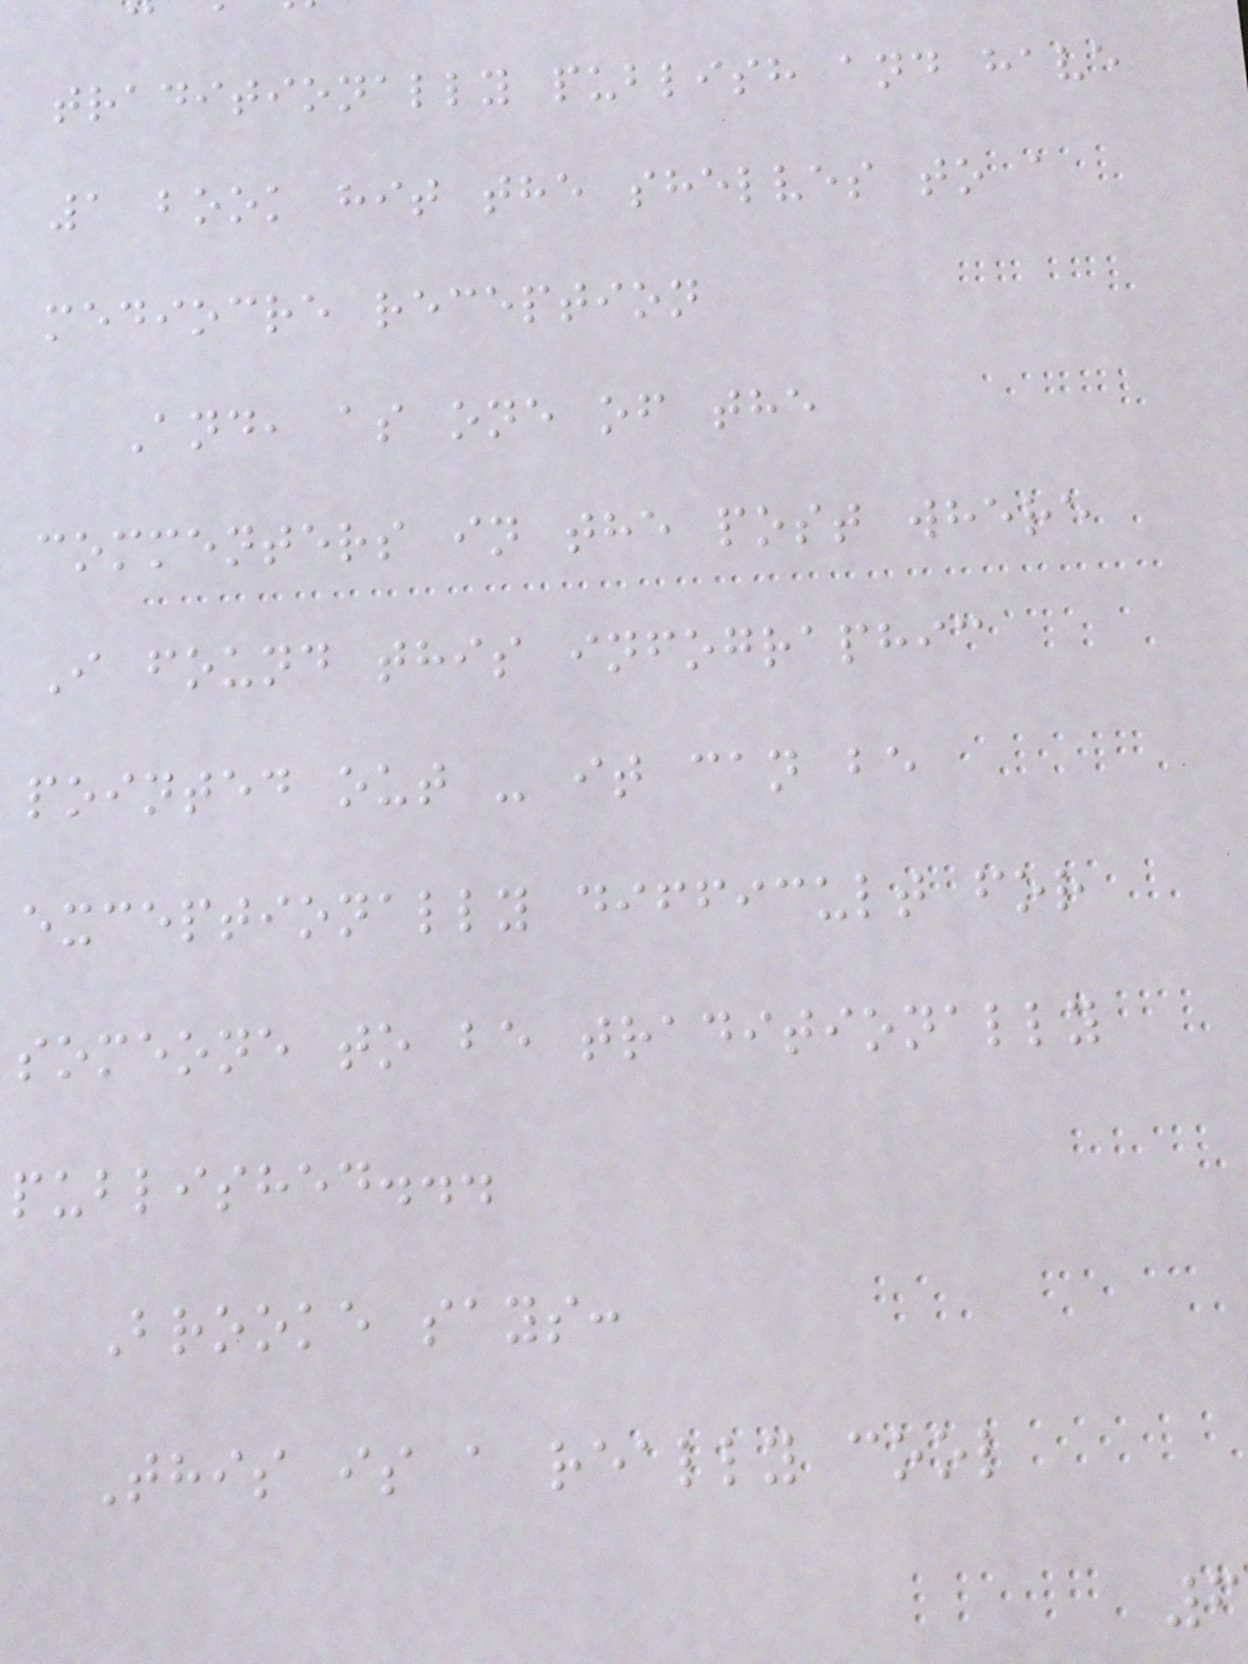traditionally publish and have
1 book hit the shelves to a
mediocre reception
And, as one of the
commenters in the post where
I found this infographic
pointed out - it can be
exceptionally difficult for
someone to be traditionally
published...
Brooke says:
This is a really cool
